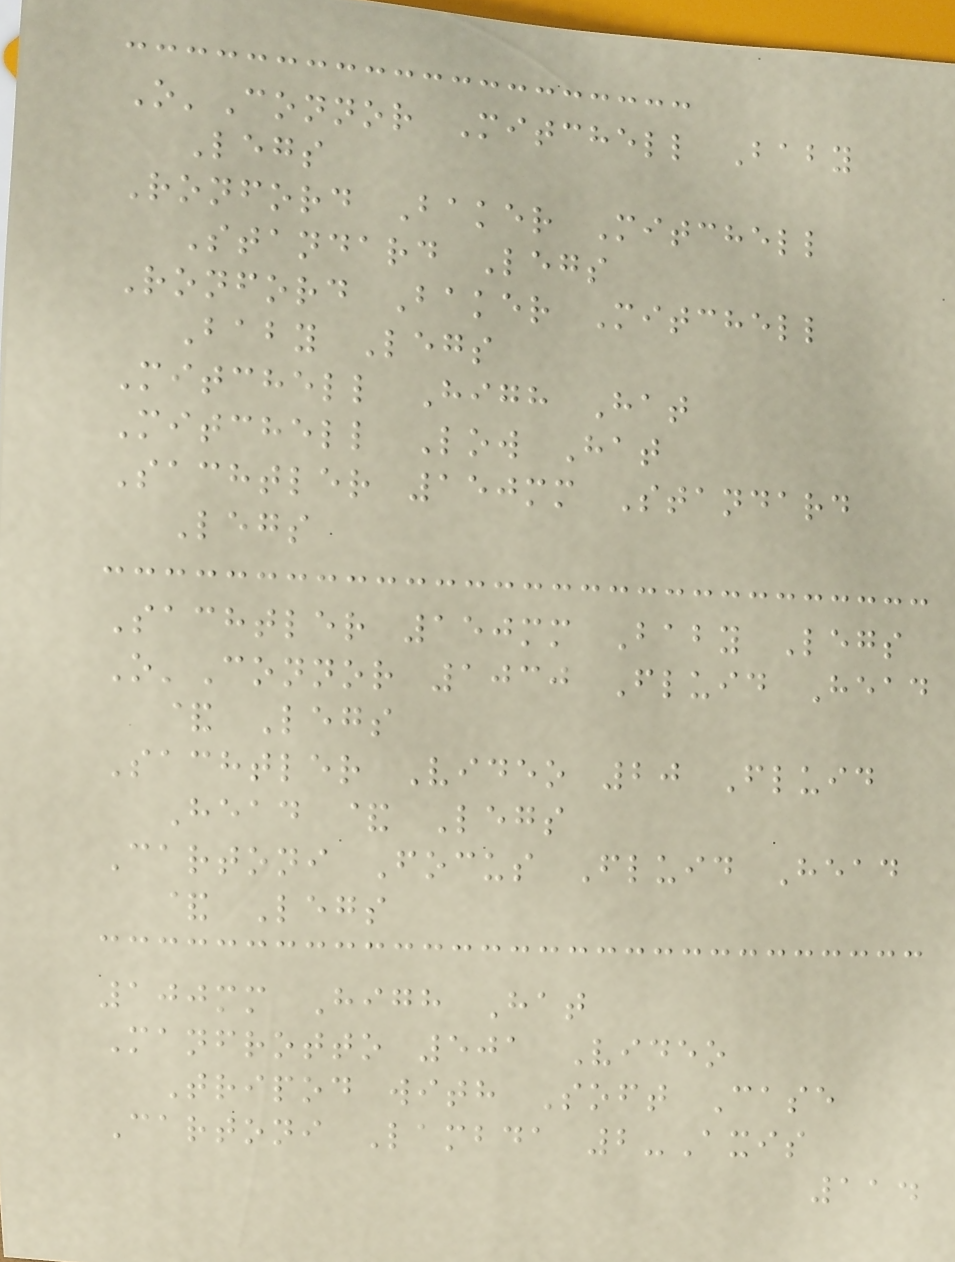O'Connor Mitchell Baby
Legs
Ronford Baker Mitchell
Standard Legs
Ronford Baker Mitchell
Baby Legs
Mitchell High Hat
Mitchell Low Hat
Sachtler 150mm Standard
Legs
Sachtler 150mm Baby Legs
O'Connor 1030 Fluid Head
& Legs
Sachtler Video 20 Fluid
Head & Legs
Cartoni Focus Fluid Head
& Legs
100mm High Hat
Manfrotto 501 Video
Tripod with Soft Case
Cartoni Lambda 2-Axis
114
